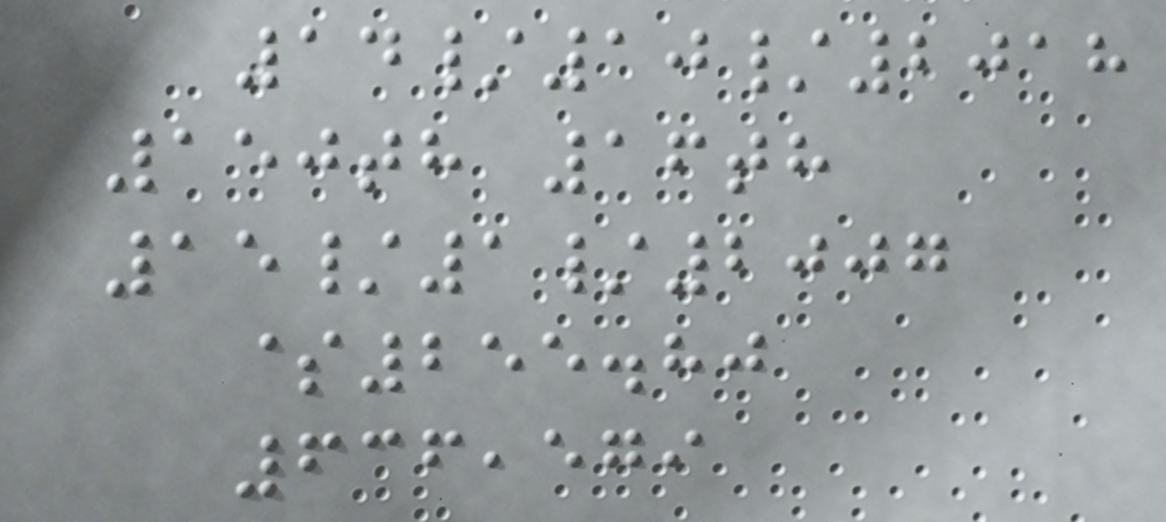14/10/2018
150th 16th
15/1/2007
$255.80
636,579
